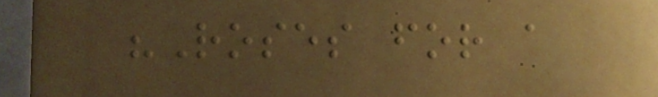"Roses for a
